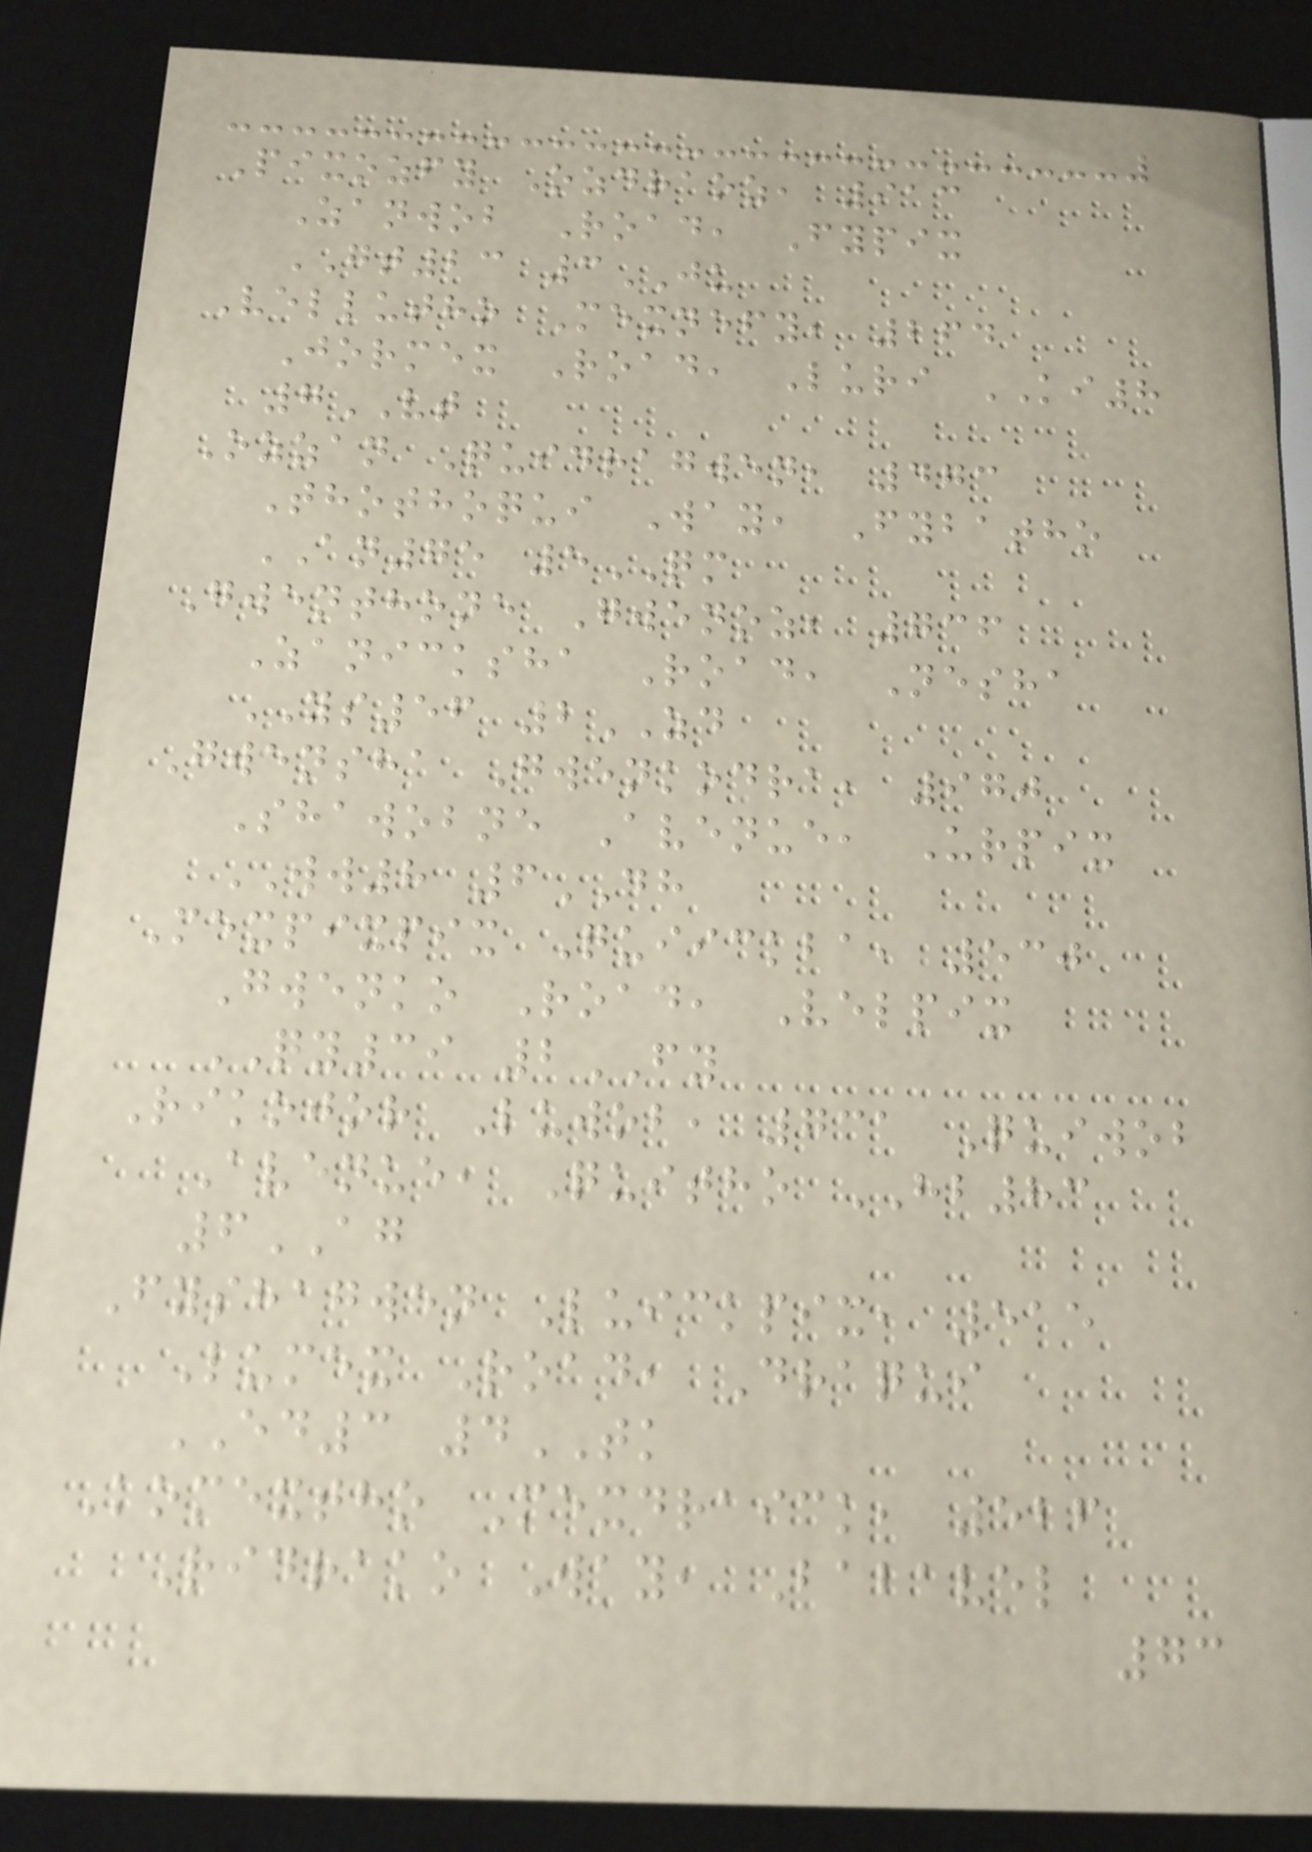Pixozfy Ozdraoz, 913
Zanwob Road, Fypix
GT23 3JU
Vellutho Mexnefy, 264
Jormex Road, Luri KI8
7VT
Ozzan Quidragwen, 473
Thothoqui Way, Fybatho
AN75 5QM
Gwenthone Gwenoz, 736
Zanicksha Road, Nesha
YS56 2ZD
Gwensha Gwenkodra, 970
Shawobne Avenue, Urpix
WW8 6DH
Mexpixpix Quiickba, 530
Gwenko Road, Velpix
QY39 2FY
Rikojor Luwob, 731 Quiwob
Avenue, Quitho HB83
6AG
Fyshagwen Luickpix, 515
Lumex Road, Draqui
ED3 4TK
Komextho Mexdraick, 526
Ridrako Way, Babavel
73
